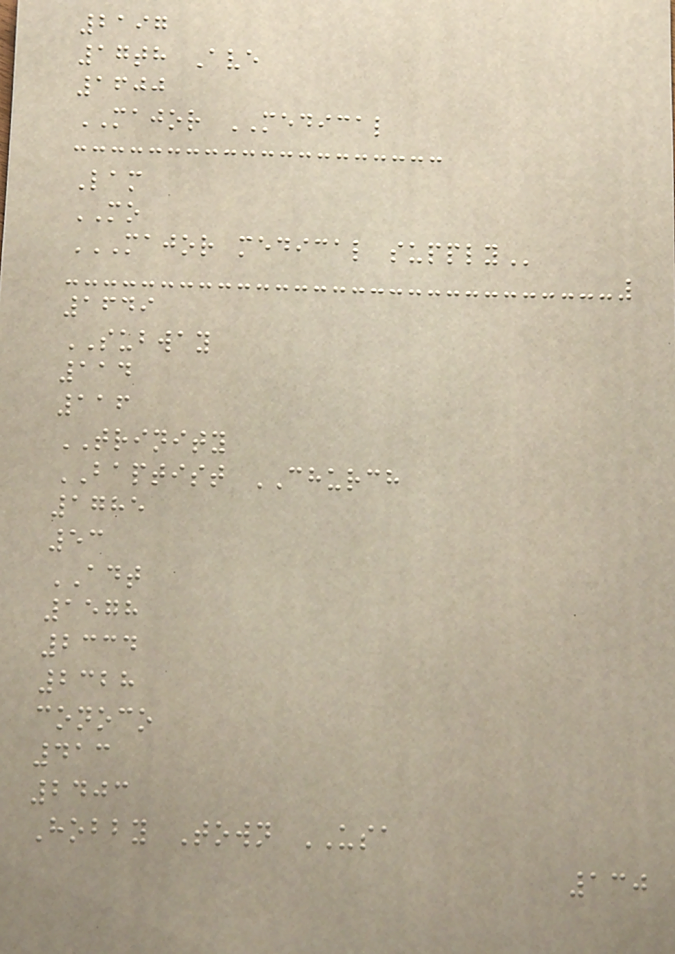2197
17th Ave
1600
MAJOR MEDICAL
Lam
MO
MAJOR MEDICAL SUPPLY
1649
SUBWAY
114
116
TRINITY
BAPTIST CHURCH
1785
53
ADT
1578
2334
2328
conoco
413
2403
Hobby Town USA
130
